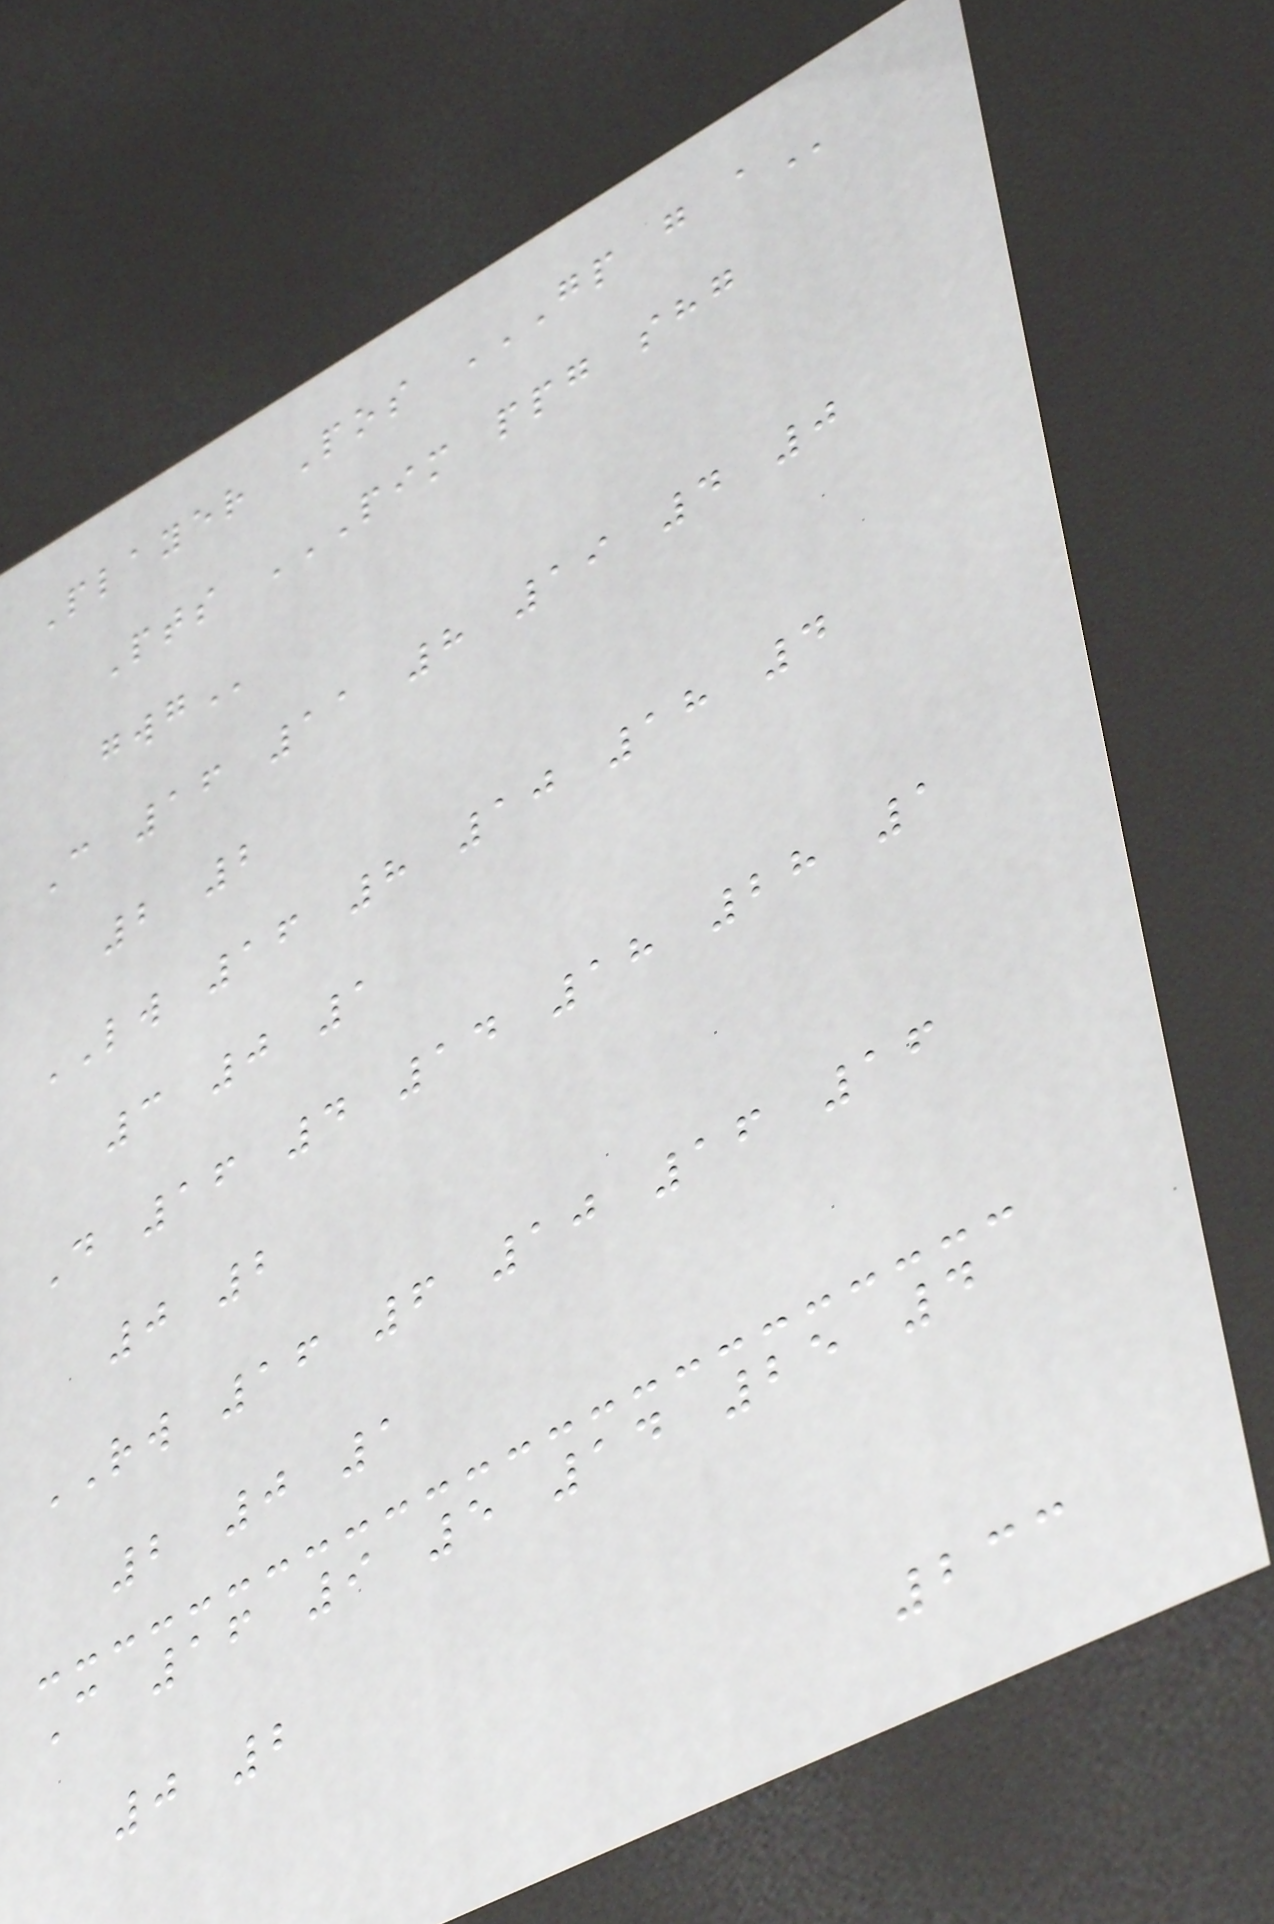Player Pos GP G A
Pts PIM PPG SHG
GWG
C 16 11 8 19 4 0
2 2
LW 16 8 10 18 4
3 0 1
D 16 4 14 18 28 1
0 2
RW 16 6 10 16 16
2 0 1
C 16 9 5 14 25 4
0 2
233
